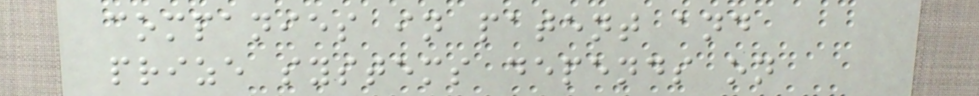companies in patent and
prize systems depends on
